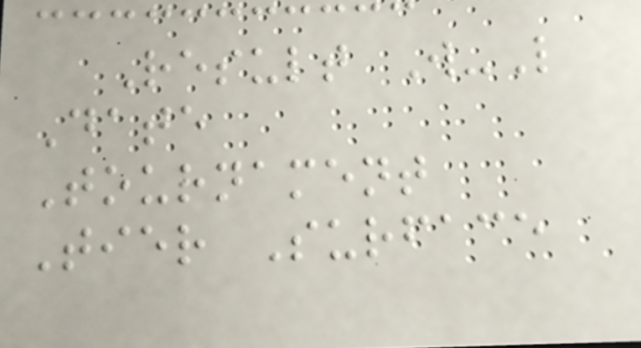Result W-L
Date
Tournament
Tier Surface
